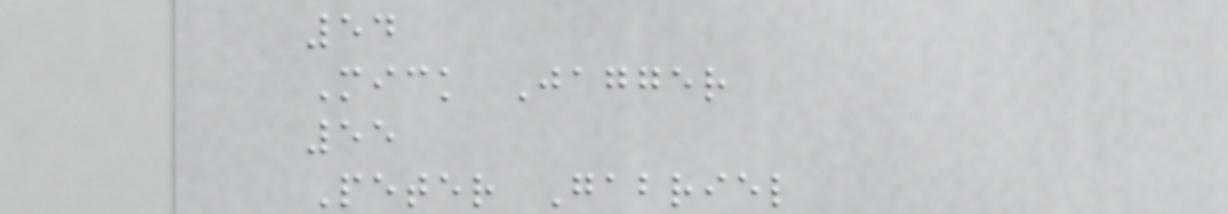54
Mick Jagger
55
Peter Gabriel
